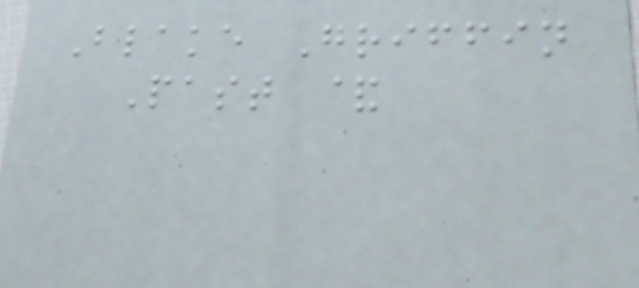Blake Griffin
Past &
